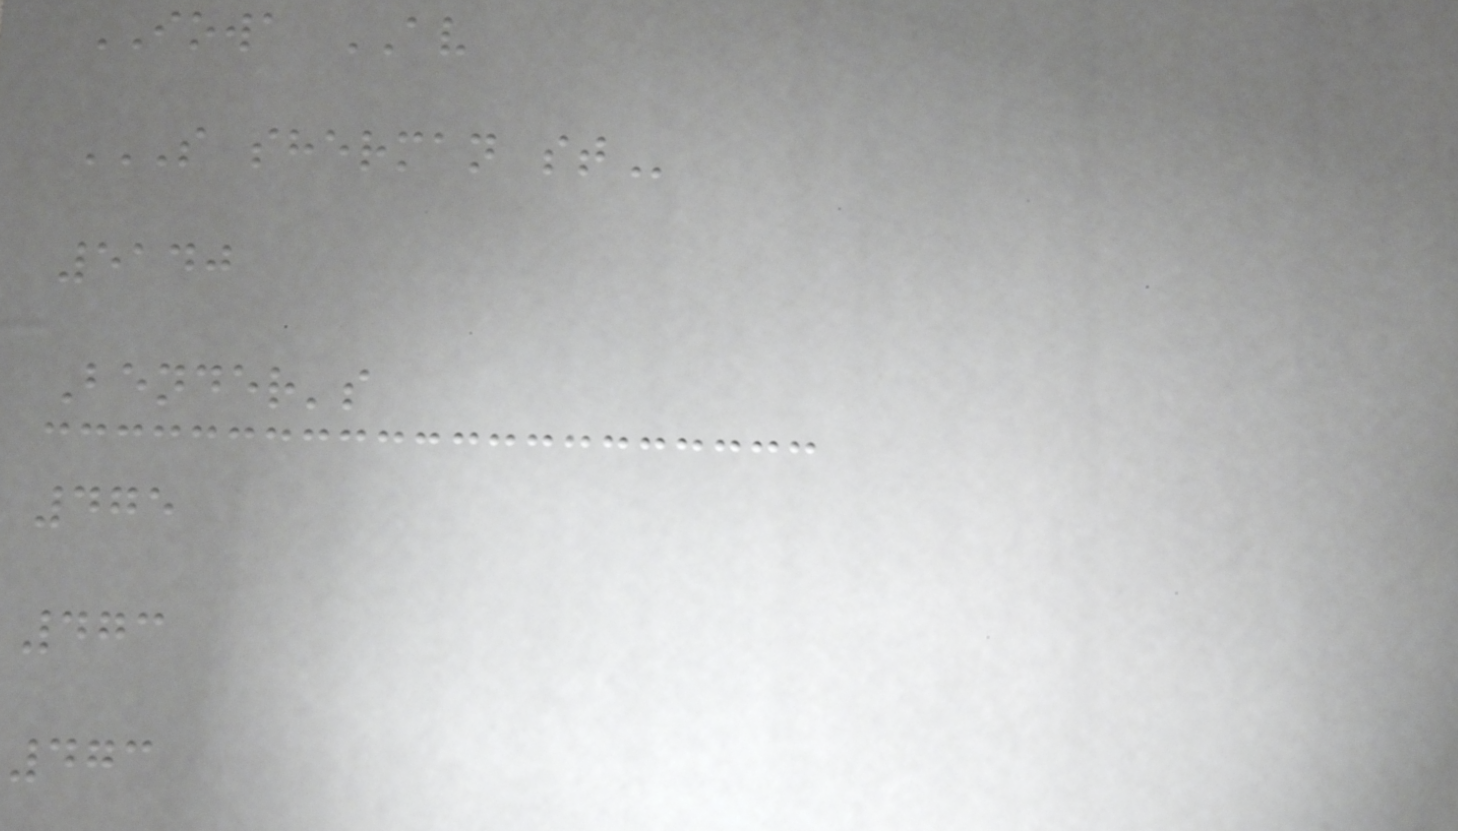IOWA AV
S SHERMAN ST
5140
Bender's
475
473
473
